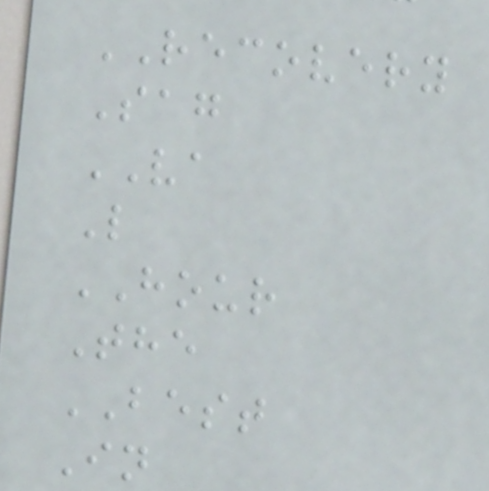RECOVERY
Sag
VA
L
HOUR
The
BEST
In
